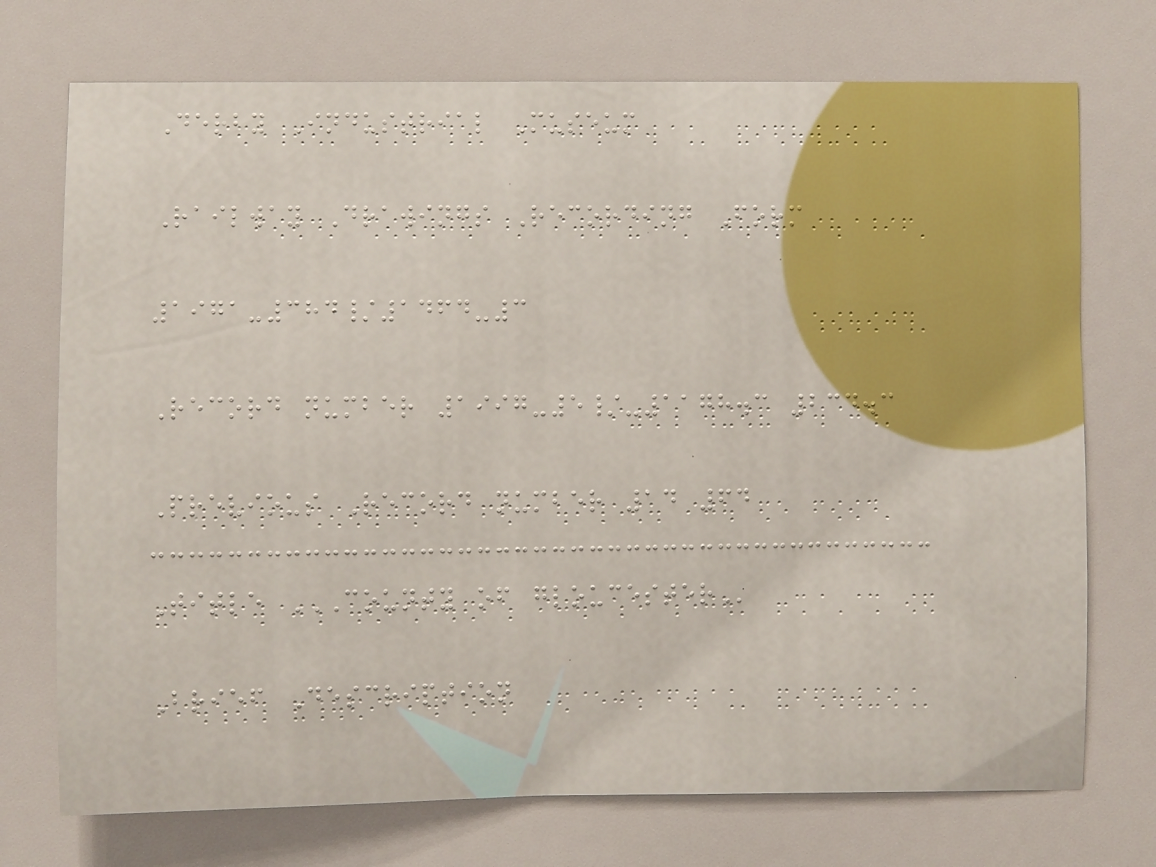Derby Industrial Museum
Railway Drawings Recording Form
1971-384/1464-3
Record number 1997-5/-1178.3 234.3
Previous Record number 14 64
Title COUNTY OF GLOUCESTER
Brief Description
